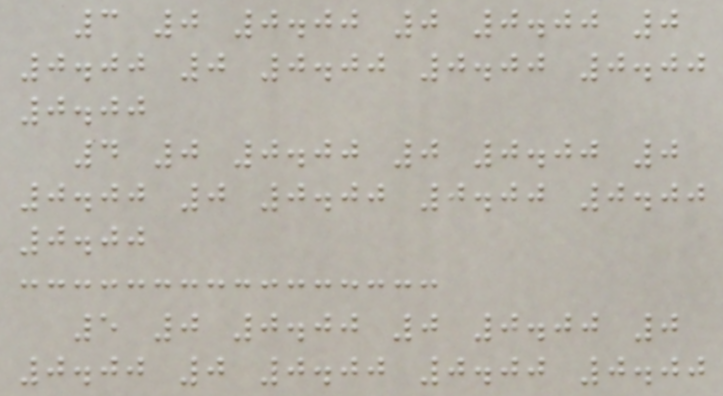3 0 0.00 0 0.00 0
0.00 0 0.00 0.00 0.00
0.00
4 0 0.00 0 0.00 0
0.00 0 0.00 0.00 0.00
0.00
5 0 0.00 0 0.00 0
0.00 0 0.00 0.00 0.00
